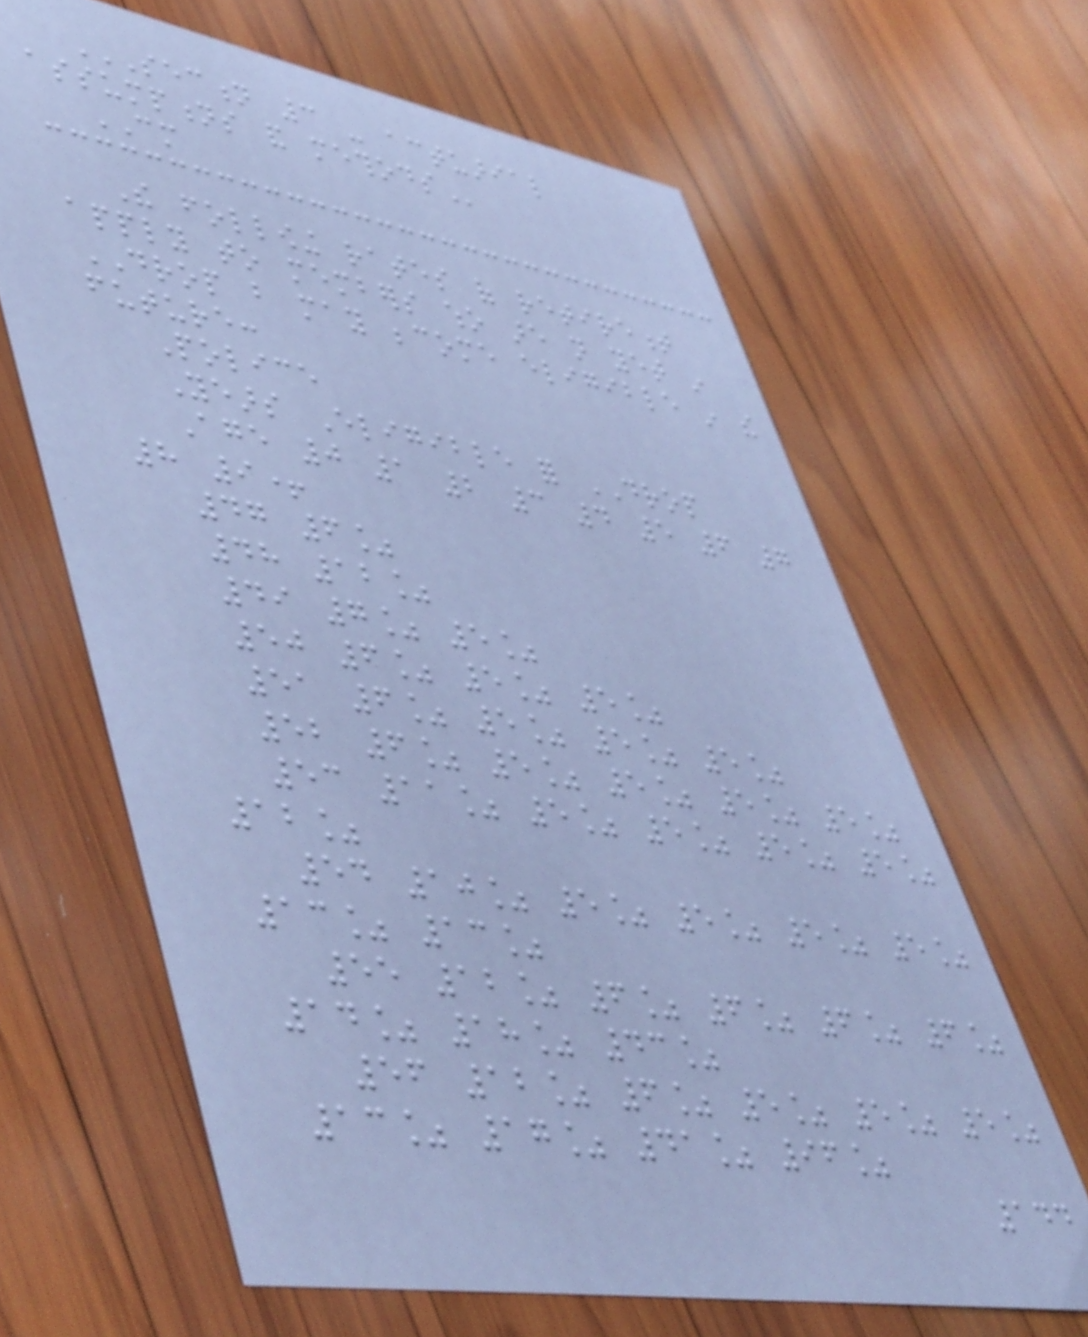SECTION 3 - ACTUARIAL
ASSUMPTIONS AND METHODS
CM
The following rates of retirement
apply to members who are not yet in
DROP but may become eligible in the
future:
Police
Years Eligible for DROP
Age 0 1 2 3 4 5 6 7
8 9+
47 6%
48 12%
49 7% 5%
50 6% 5% 5%
51 6% 5% 5% 5%
52 6% 5% 5% 5% 5%
53 11% 5% 5% 5% 5%
12%
54 10% 5% 5% 5% 5%
13% 13%
55 12% 6% 6% 6% 6%
14% 18% 43%
56 12% 6% 5% 5% 5%
13% 17% 41% 96%
144
